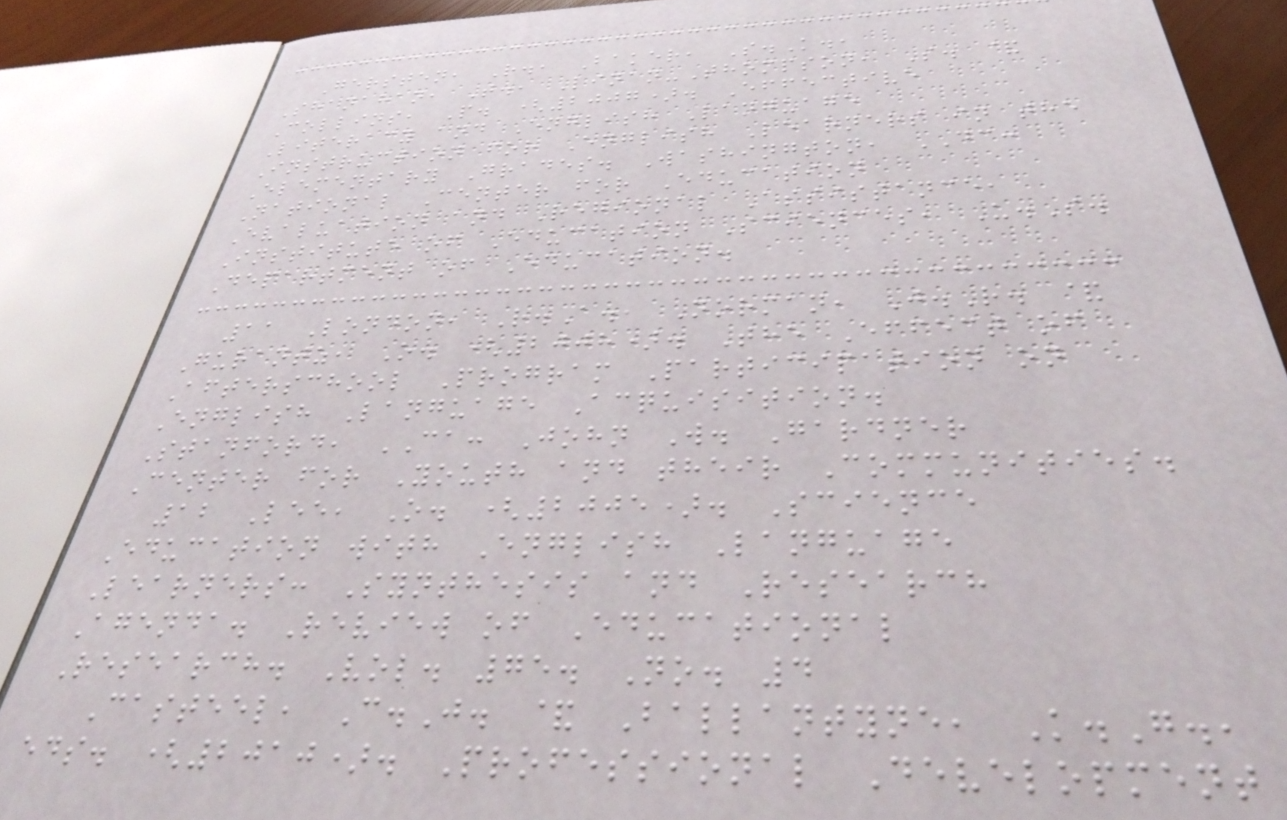Gersten, R., Baker, S.K.,
Shanahan, T., Linan-Thompson, S. &
Collins, P. (2007). Effective
Literacy and English Language
Instruction for English Learners in the
Elementary Grades. Washington, DC:
National Center for Education
Evaluation and Regional Assistance,
Institute of Education Sciences, U.S.
Department of Education.
11 London, R.A., Norman, J.R. &
Gurantz, O. (2008). The Effect of
Afterschool Program Participation on
English Language Acquisition.
Stanford, CA: John W. Gardner
Center for Youth and their Communities.
12 Lee, O. (2005). Science
Education with English Language
Learners: Synthesis and Research
Agenda. Review of Educational
Research. Vol. 75. No. 4
Casteel, C.J. & Ballantyne, K.G.,
eds. (2010). Professional Development
